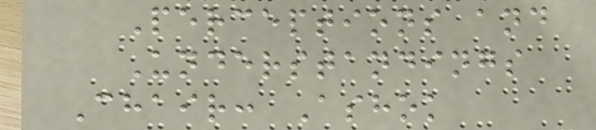Perceptions and
Understandings
Chair: Ashok
